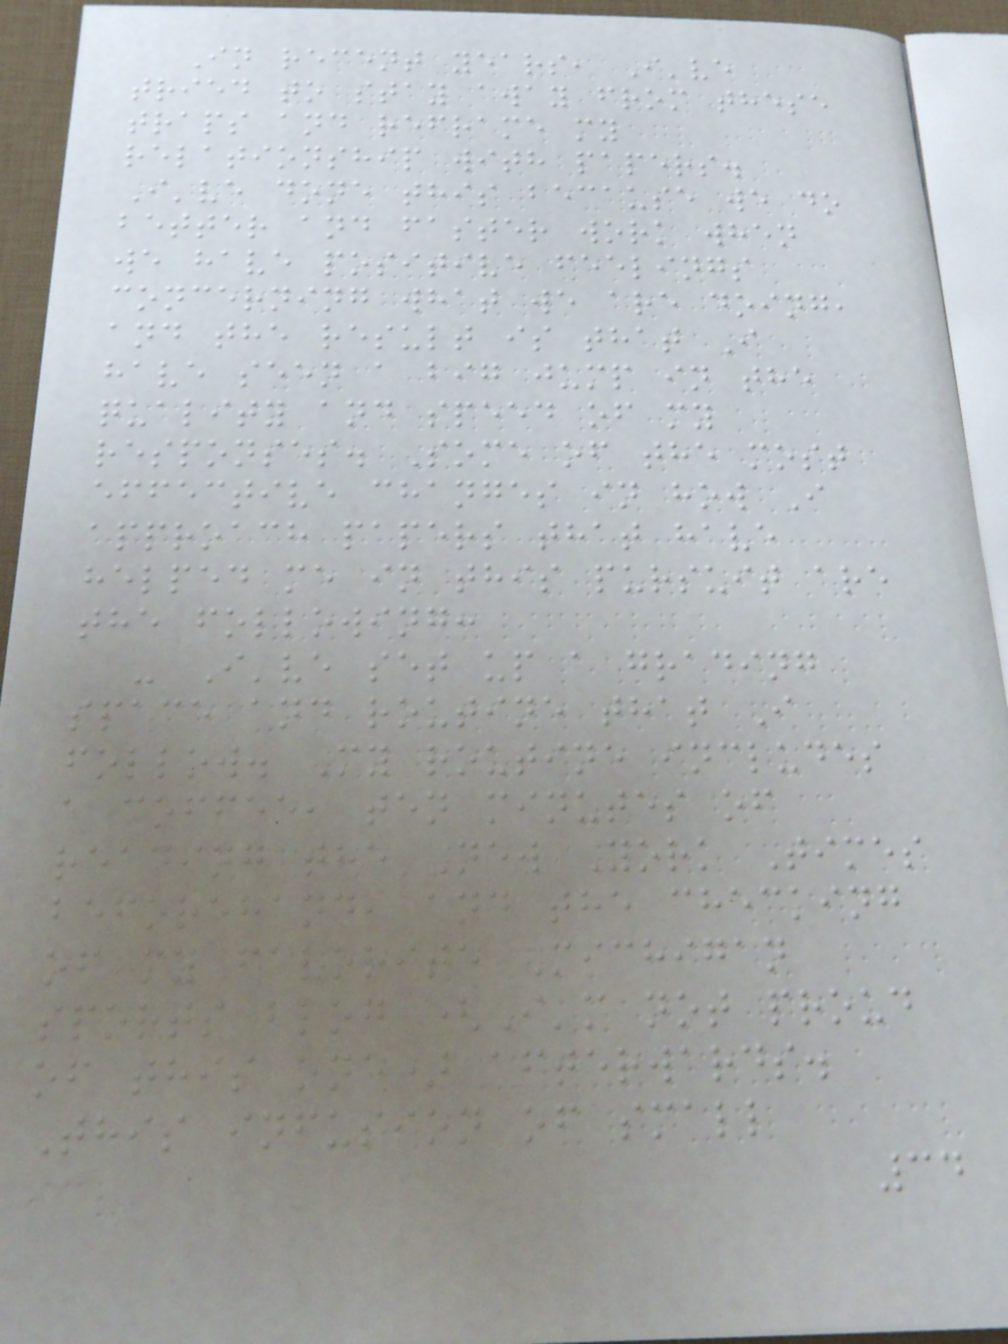In recent years, I've
tried to stay away from these
traps and reframe my
relationship with papers.
I've done this because we do
better and faster work when
we have positive feelings
concerning what we are doing,
and the result is that I
have seen a big jump in the
quality and speed of my
responses. Some of the most
effective changes in how I
approach papers that have
helped me in this pursuit are
the following:
- I've set up a grading
space and routine that I
follow. My routine includes
a coffee, ten minutes of
reading the New York Times
beforehand, and the checking
of my favorite Michigan
sports blog (I'm not proud
of this one) afterwards.
This infusion of small
34
